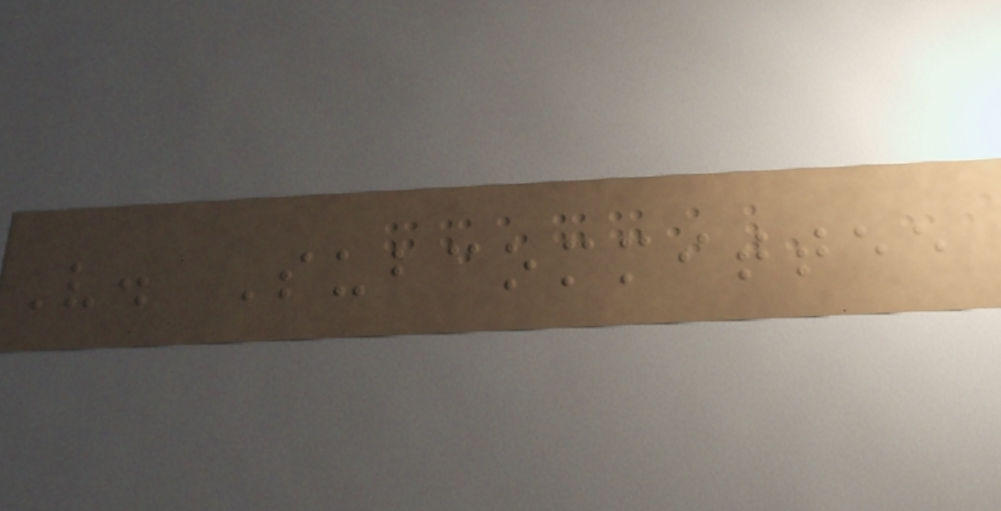V. Subcommittee
